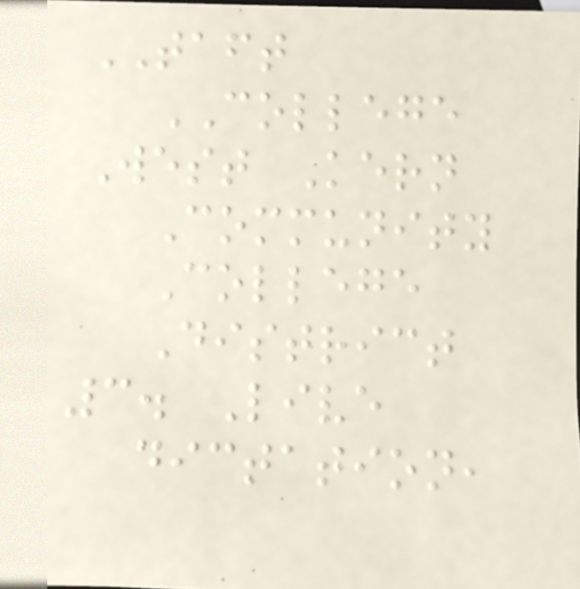TAFT
COLLEGE
West Kern
Community
College
District
3. Live
dictation,
